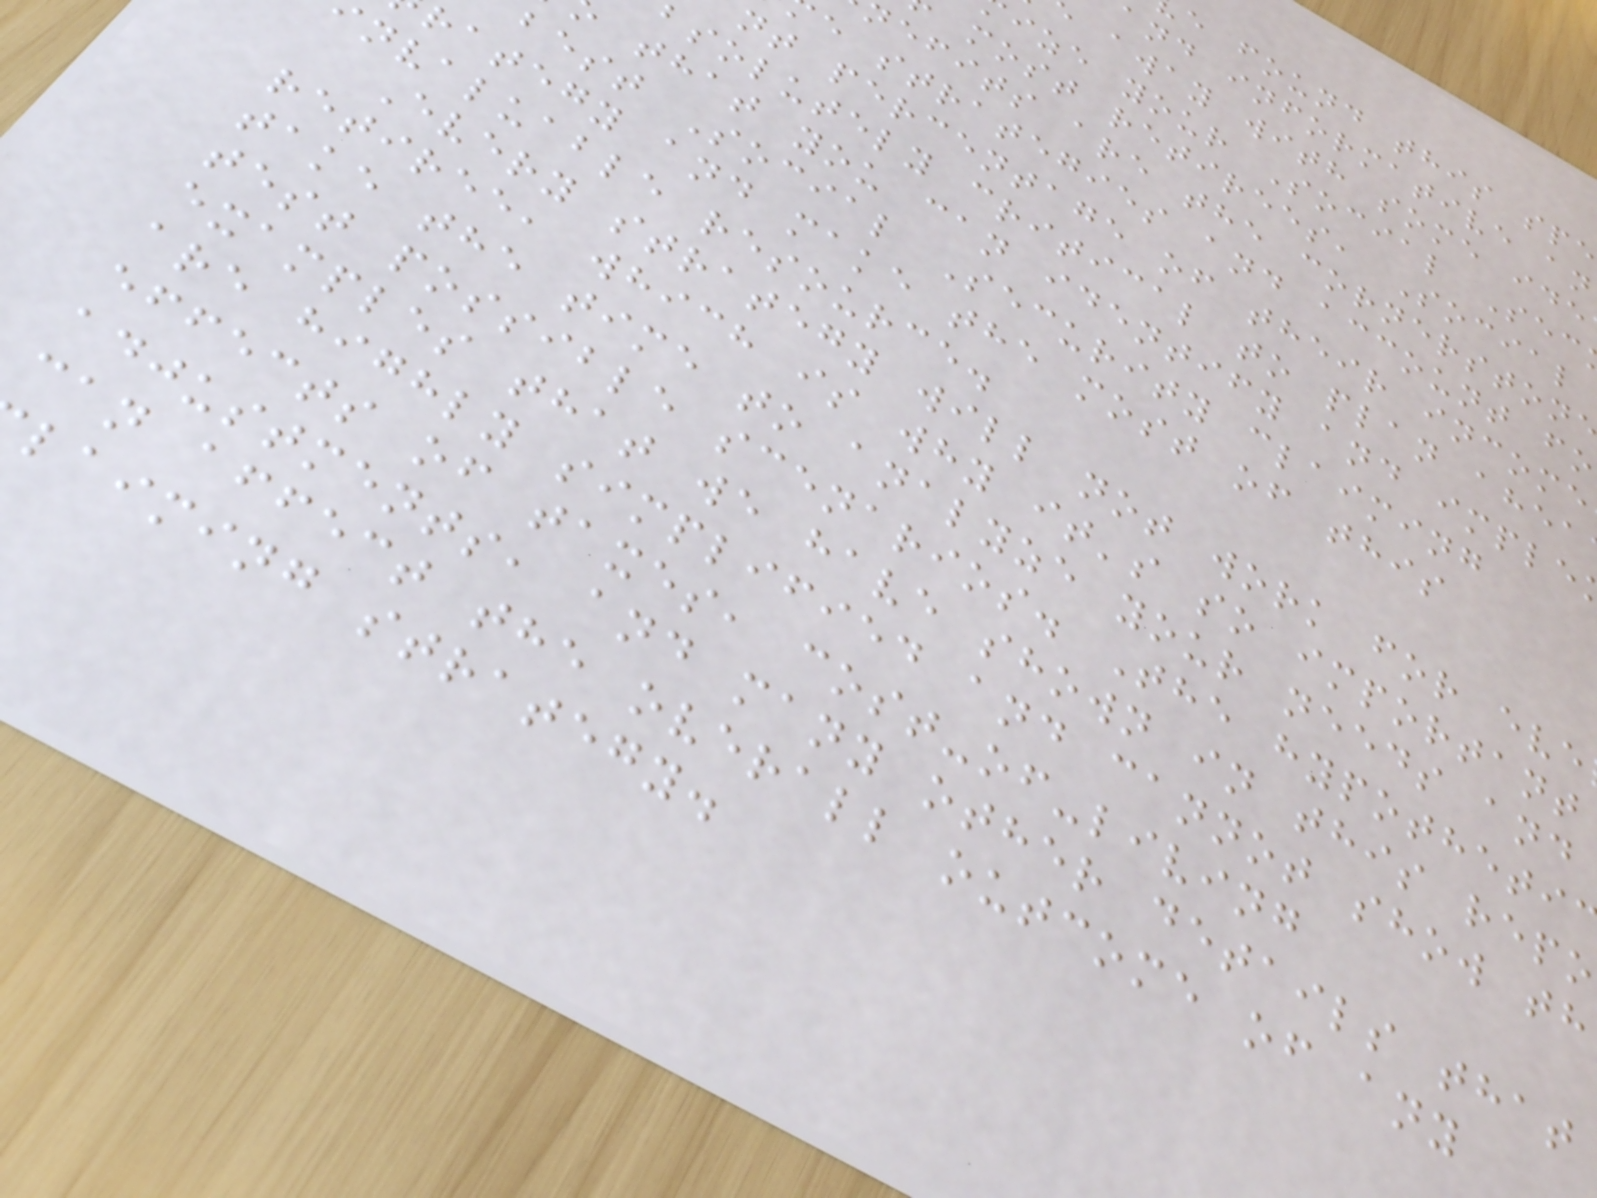e found this spe
and informative an
away with some ide
ize your Social Sec
most retirees, Social
nefits are the cornerston
e strategies and account fo
nt percentage of their income
bsolutely critical to plan ahea
that you can identify and imple
best Social Security claiming
rategy and make the most of this
nvaluable resource.
Every strategy will not work for eve
retiree, which is why it's so important
take the time to analyze your needs and
test possible scenarios. The hypotheti
examples that we have shown in this repo
are highly simplified and cannot show th
effects of taxes, cost-of-living
adjustments, and many other details that
can affect the overall outcome of any
laiming strategy.
